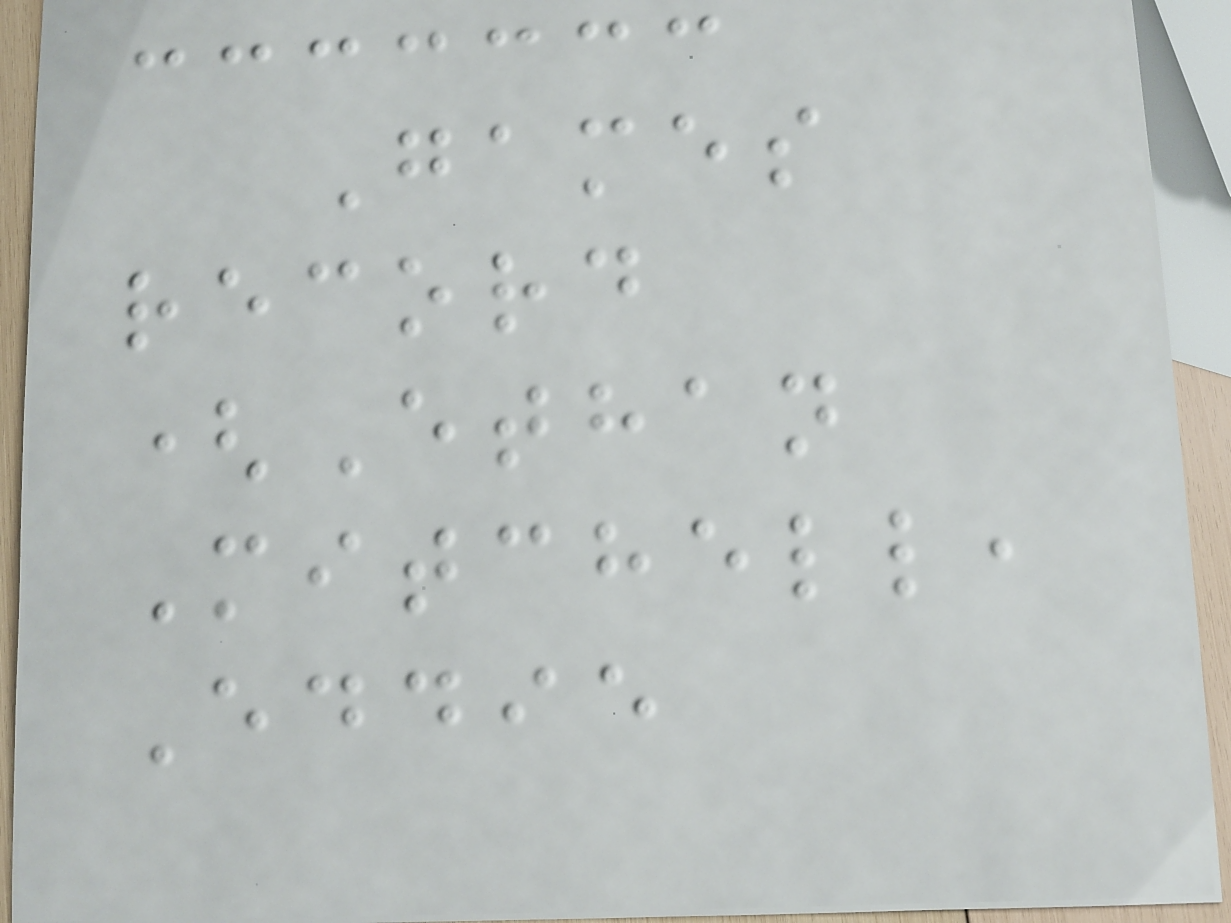Games
record
(Ethan
Mitchell,
Eddie
